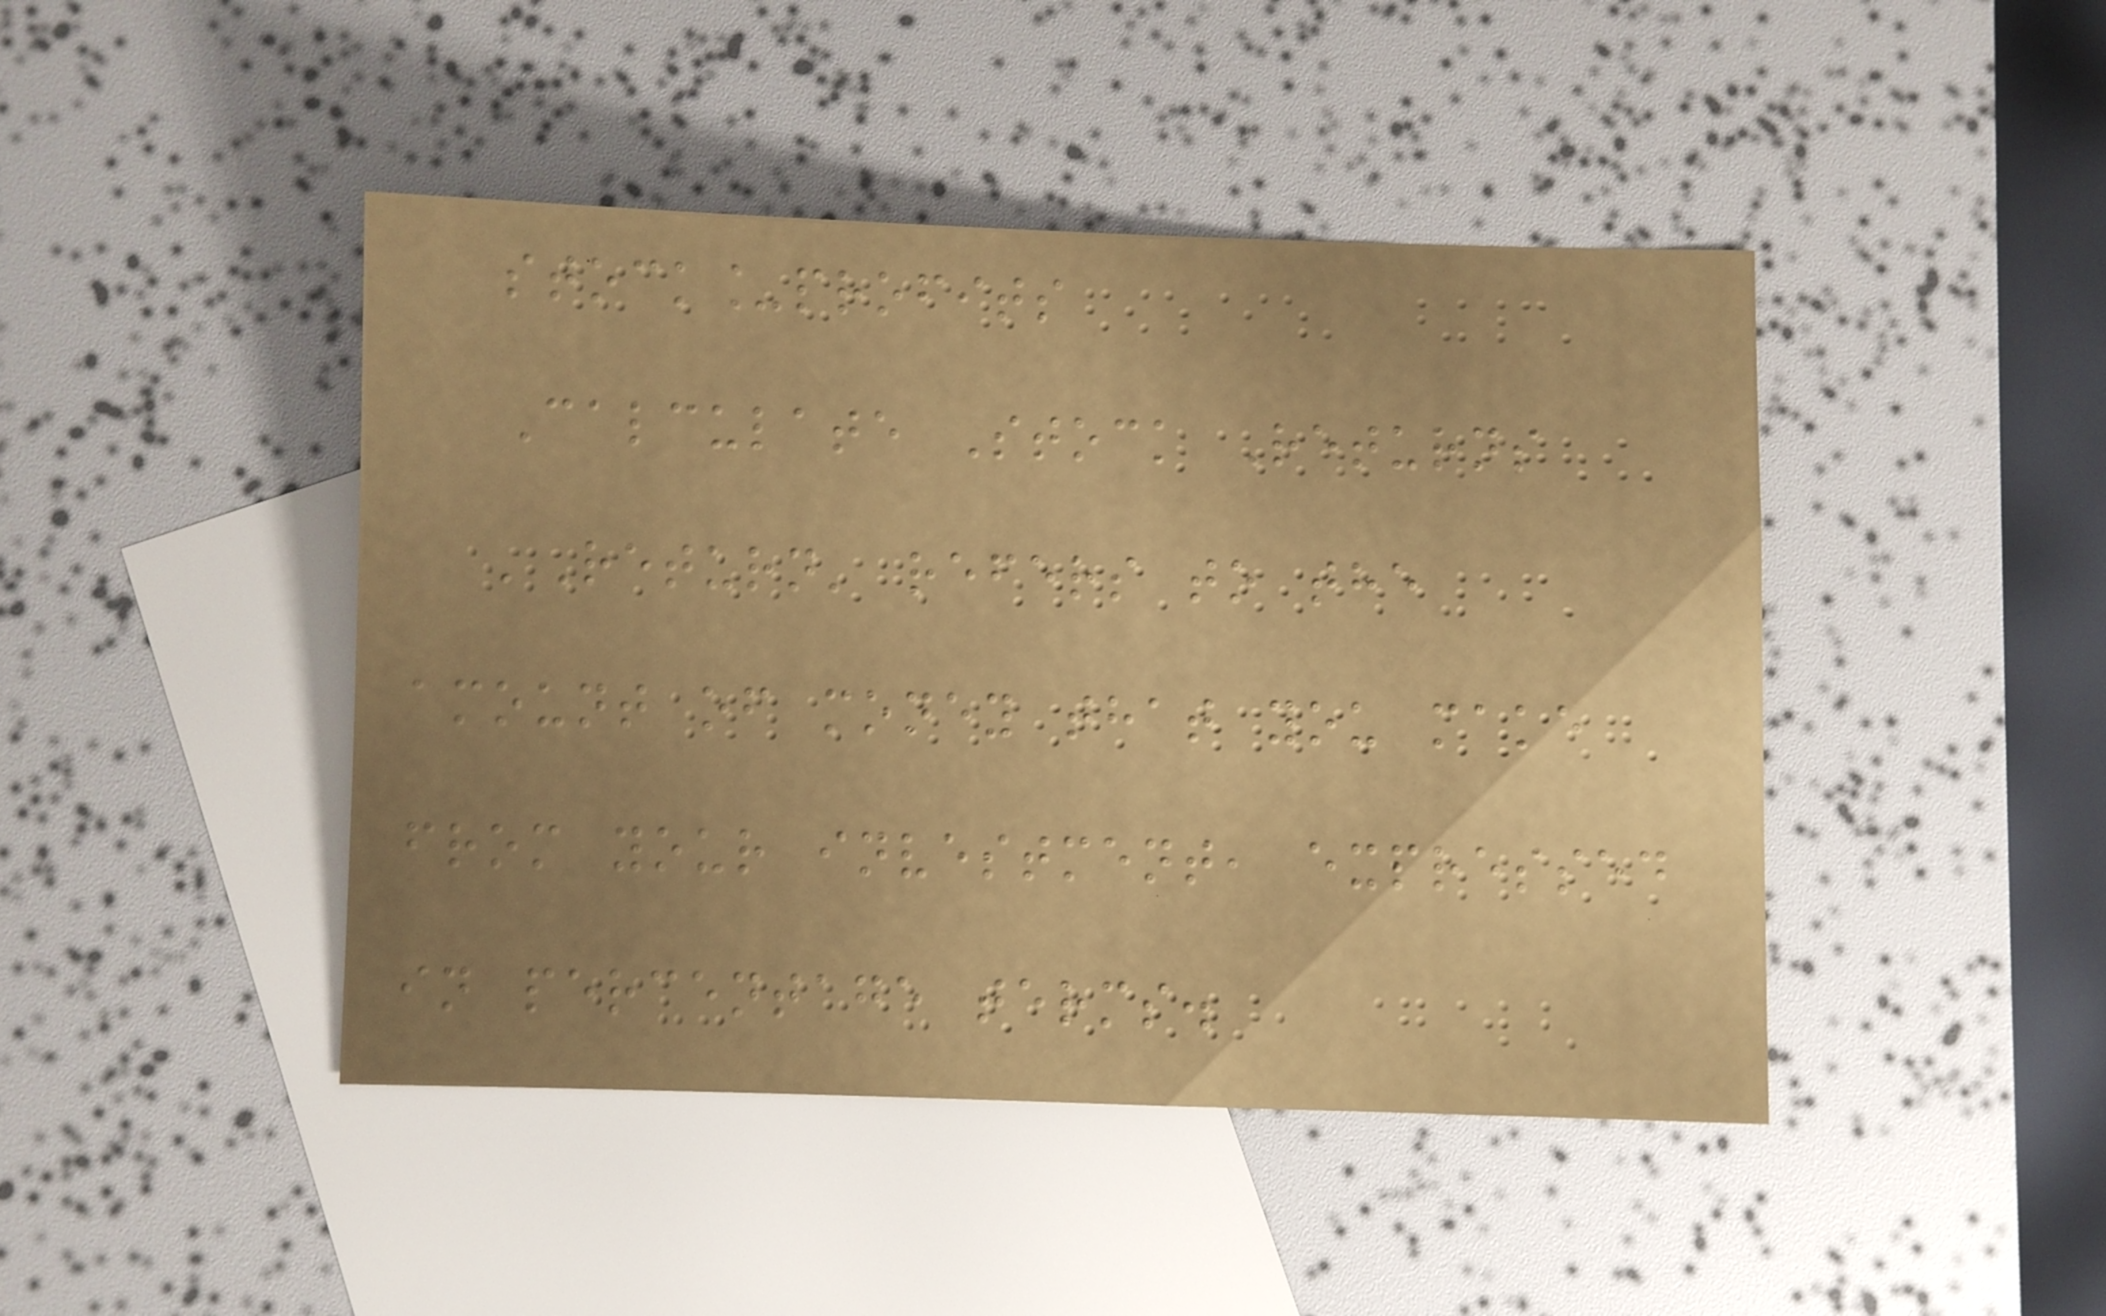stock_profits
Calculate Stock Returns
'Return' refers to the
amount of money that you make
from your investment, expressed
in percentage terms.
